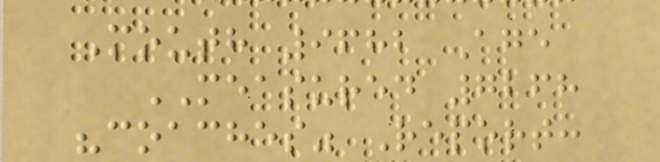Mouth 9682 Age
MEASURED 7268
"coaches" Report:
